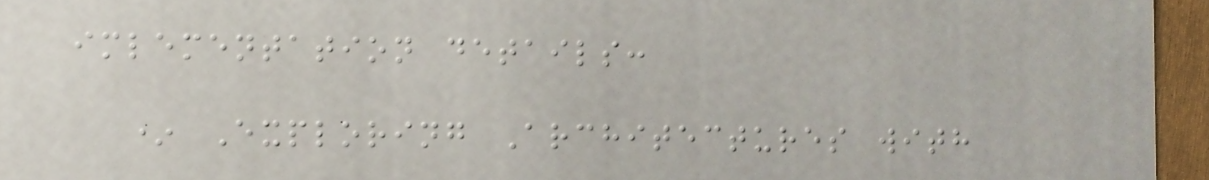imlementation details:
* Exploring Architectures with
